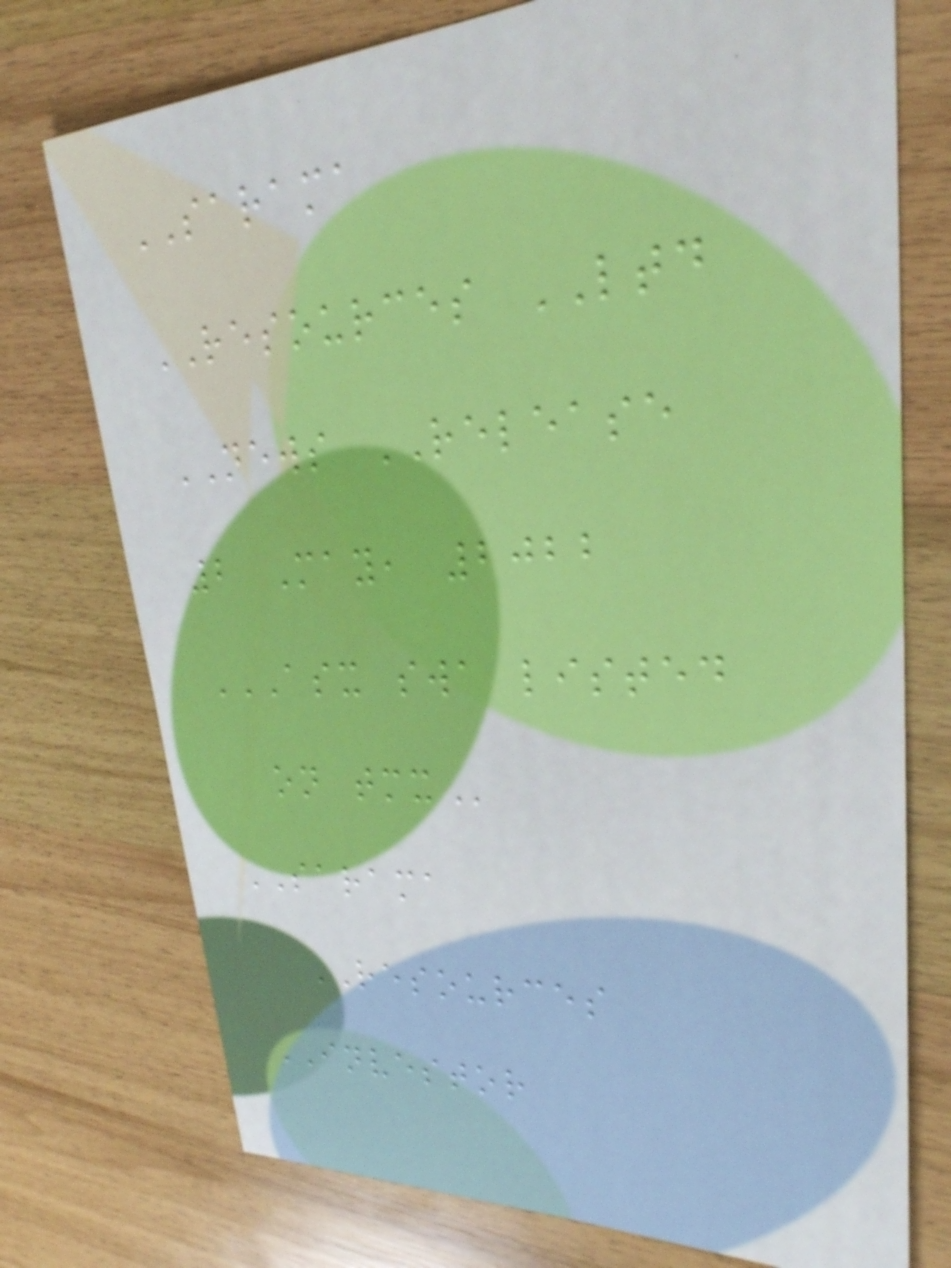SARAMA
RESOURCES LTD
NEWS RELEASE
2 May, 2022
ASX SWA LISTED
ON TMX
SARAMA
RESOURCES
INVESTOR
